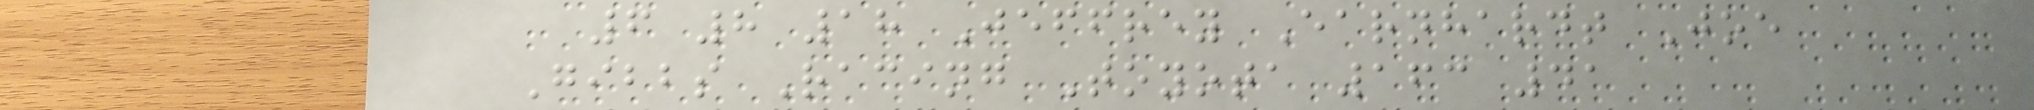6 8 18 Jeffrey Earnhardt Joe
Gibbs Racing Toyota 163 41
